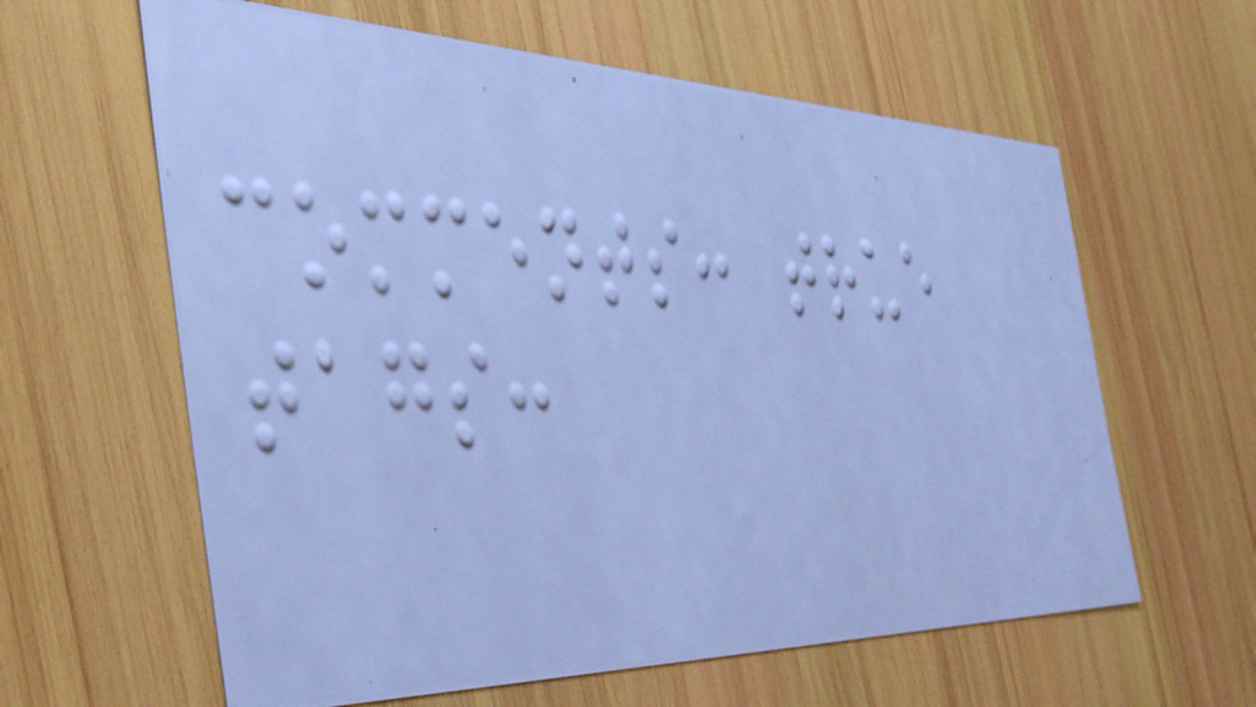comments: true
tags:
